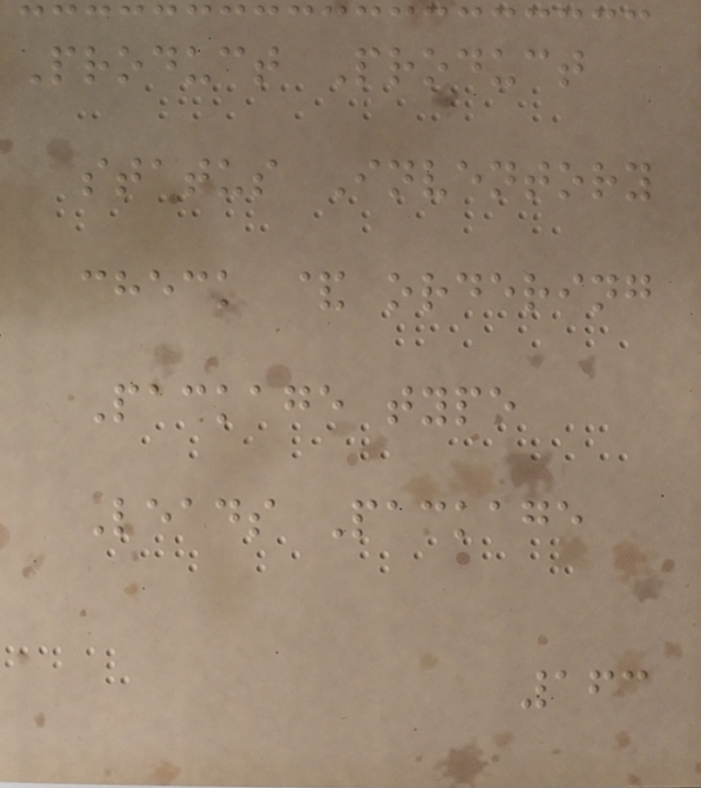Product Product
status Inventory
check & ordering
Package type
Leads Package
163
